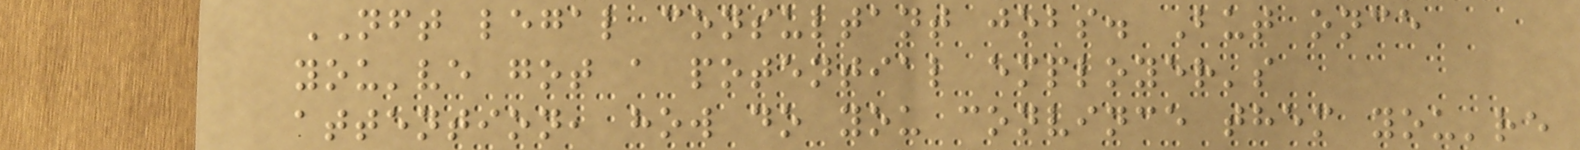NFT legal consultant jobs. But once
you've got a potential employer's
attention, how do you convince them you're
